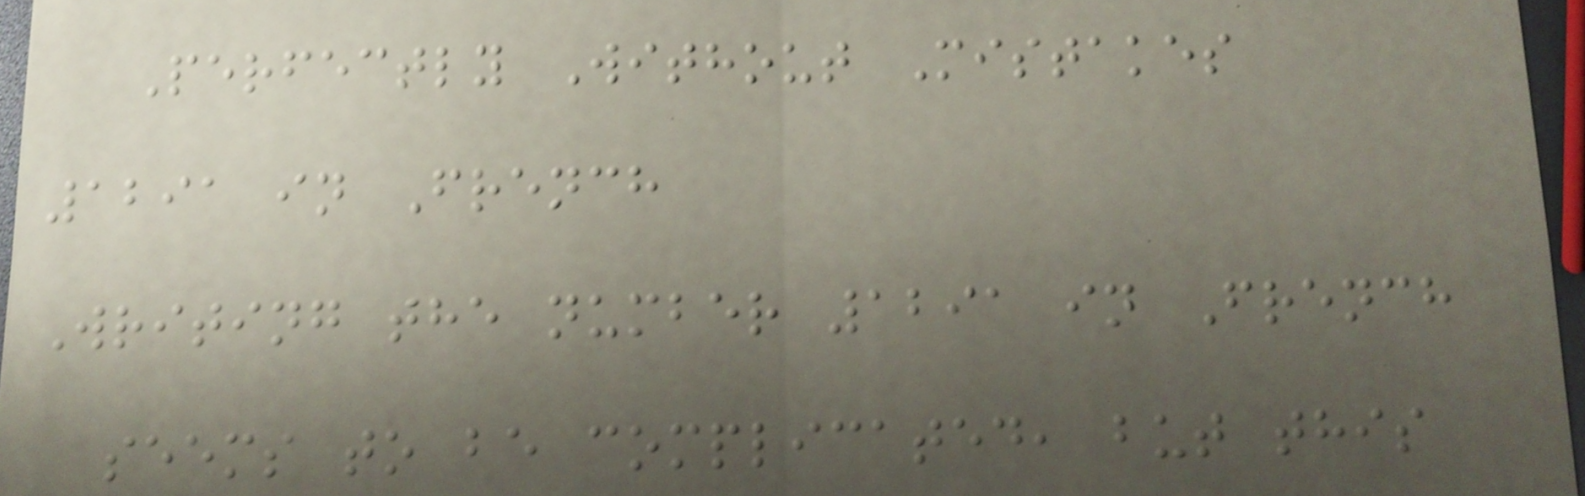Perfectly Without Mistakes
1291 in French
Writing the number 1291 in French
seems to be complicated, but this
